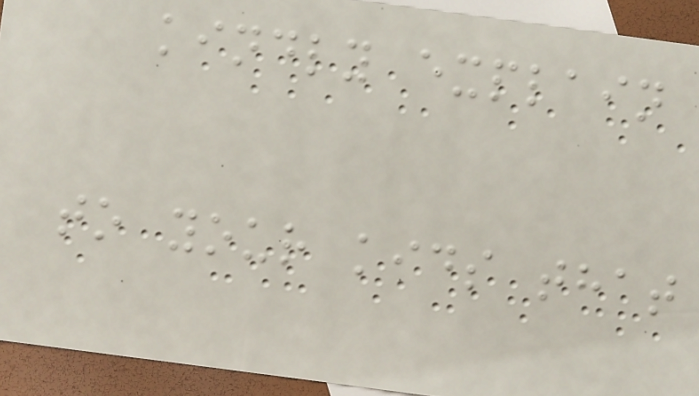kindly explain
to your kids that
